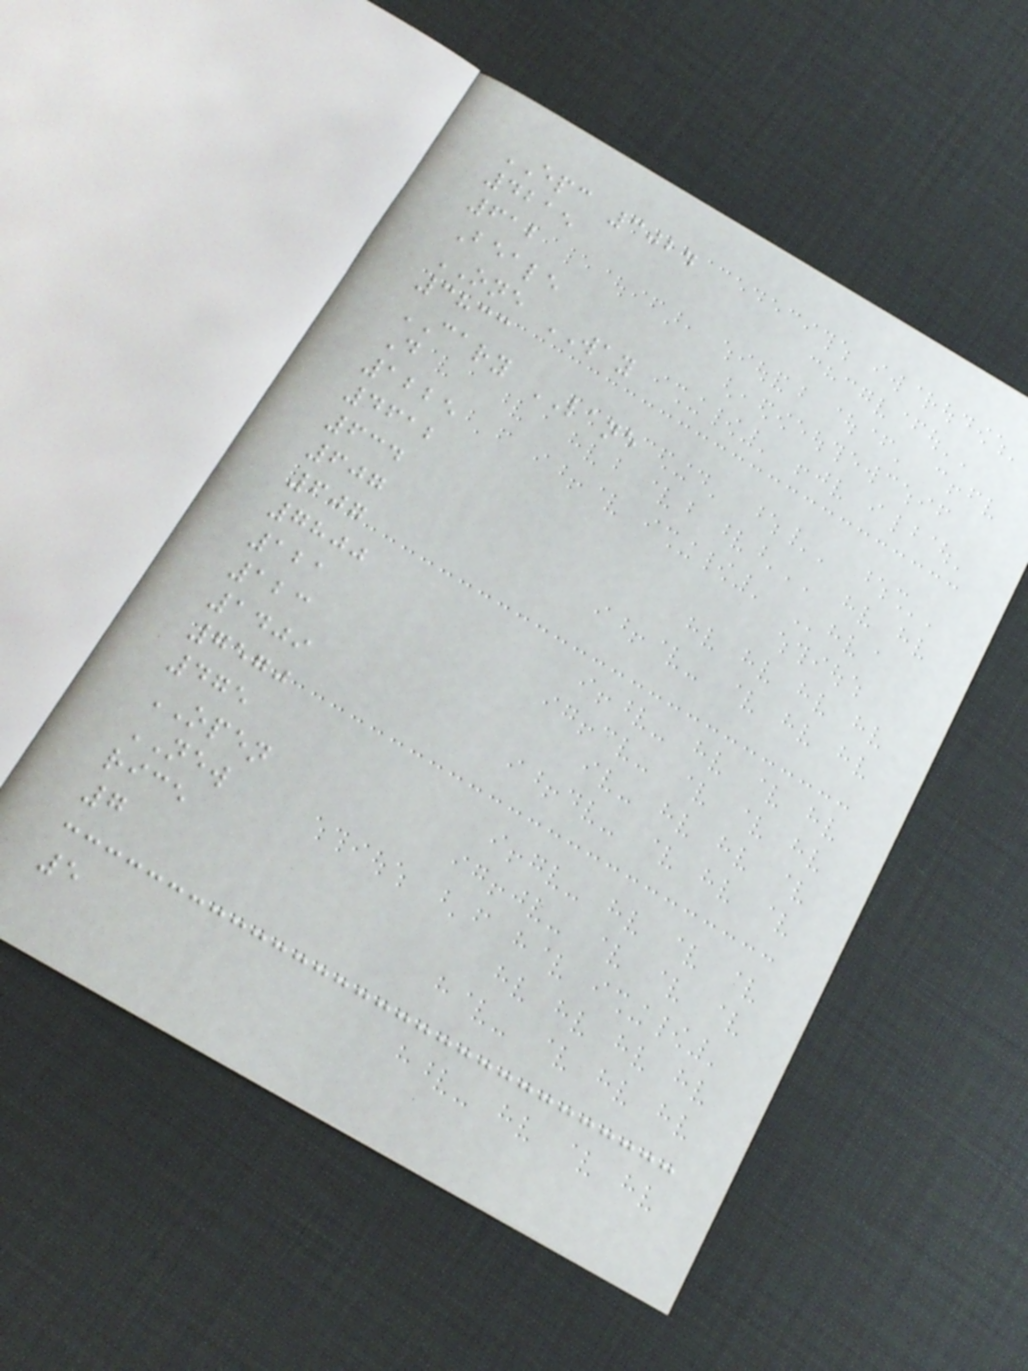EPC 3024
4215
612
Beale
ONE WAY
3833
CARY LANE
D
1225
4612
634
607
607
7800
121
123
1409
7570
475
OPEN
NEW
rice
7
5
